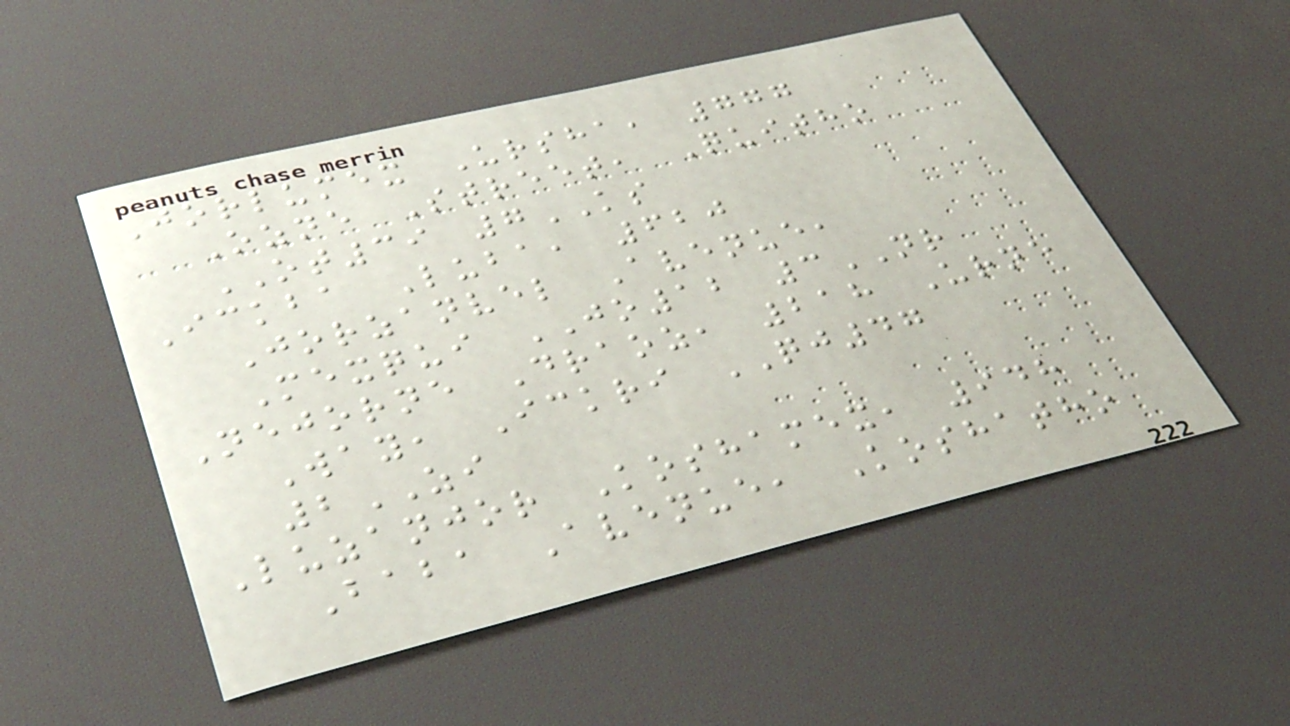Jorlumex Ursha, 777
Ozne Street, Quitho
OT39 7KS
Ickba Luba, 620
Jorzanvel Avenue,
Mexqui JO12 3NR
Nejorne Draoz, 218 Urne
Way, Ickri QJ47
2ZI
Luzanjor Koshamex, 948
Baba Avenue, Koshatho
